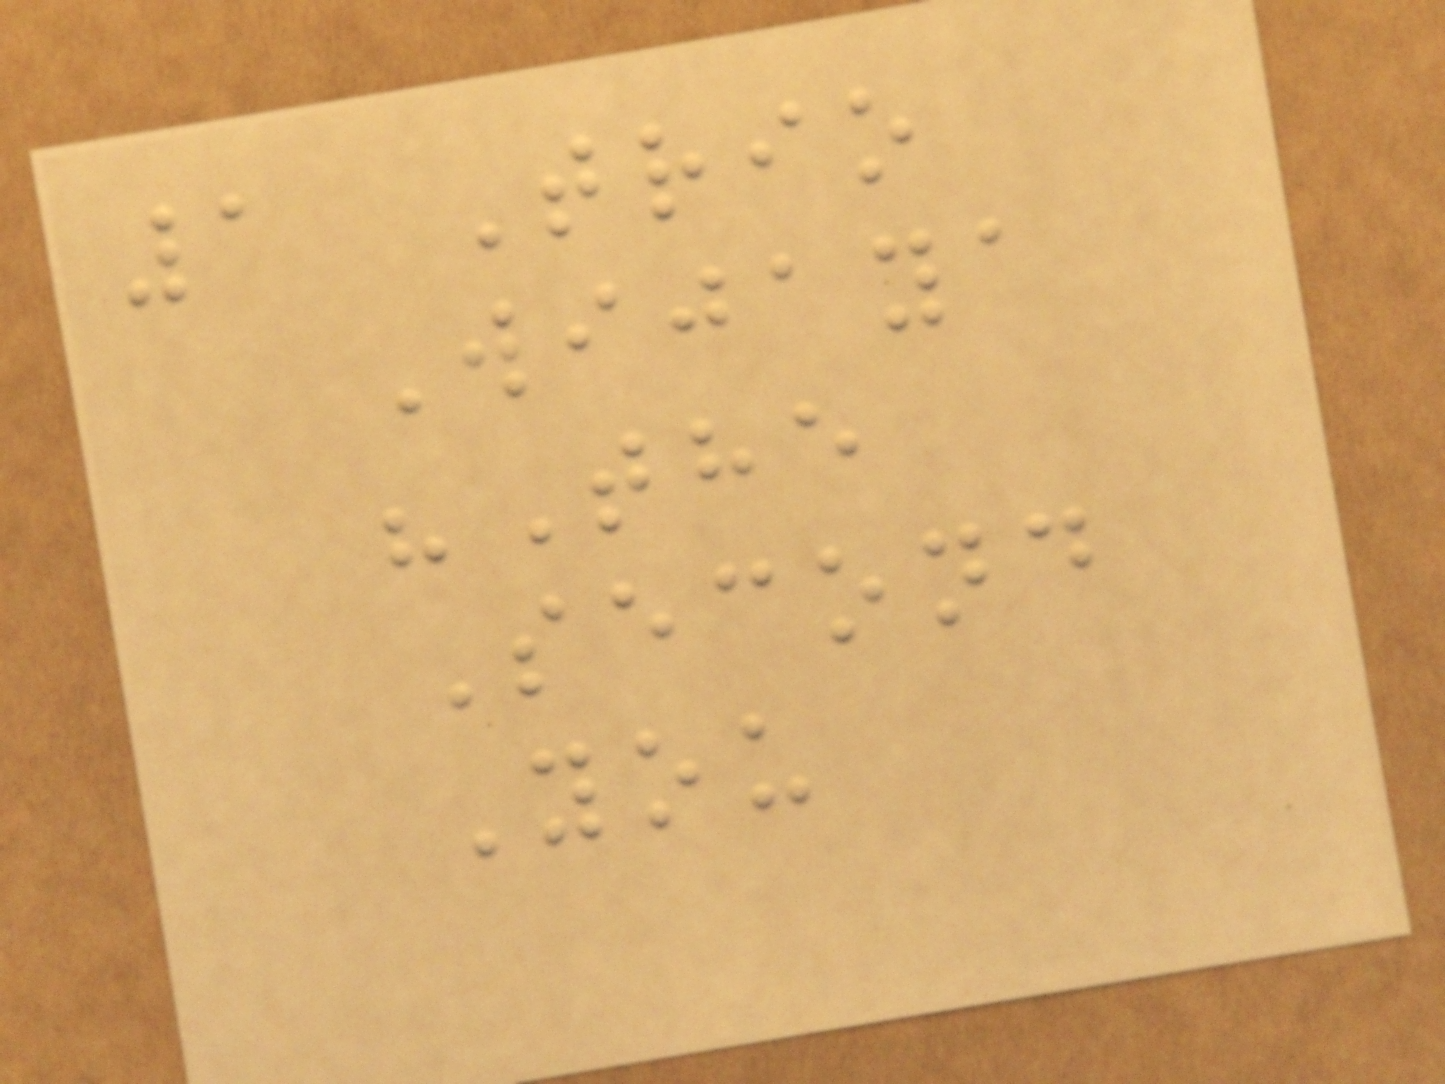1 Trio
Wijaya
"The
Second
You
